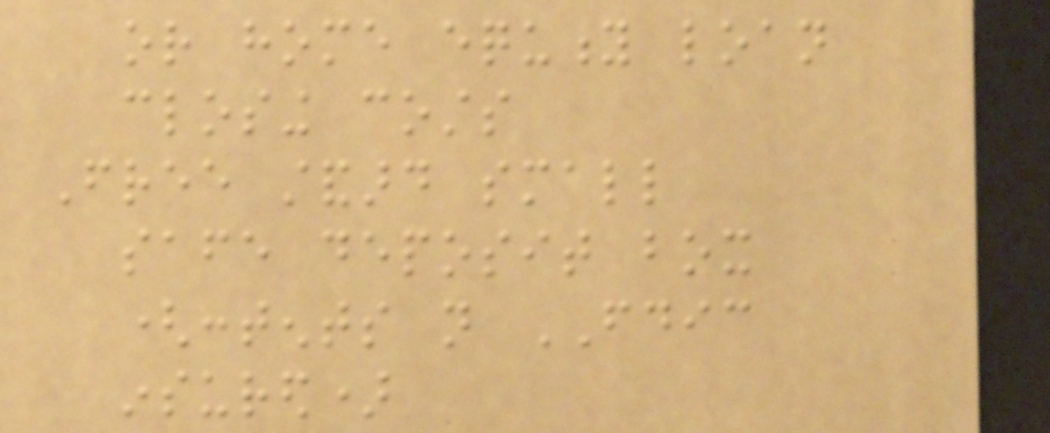or home equity loan
closing costs
Free standard small
safe deposit box
(contents not FDIC
insured)
